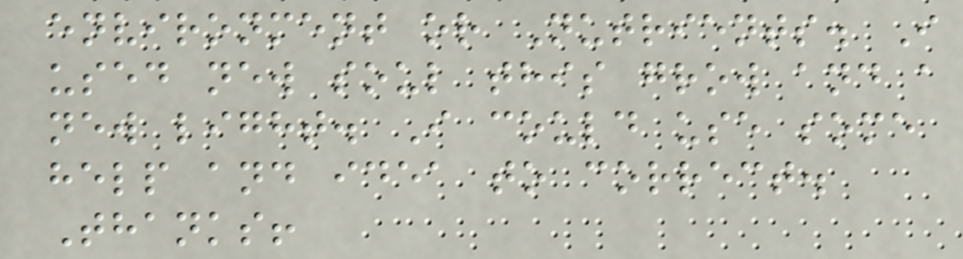environment or Nutrients. I
used new soul this grow and a
new light. I could use some
help and idea to correct.
Thanks!
